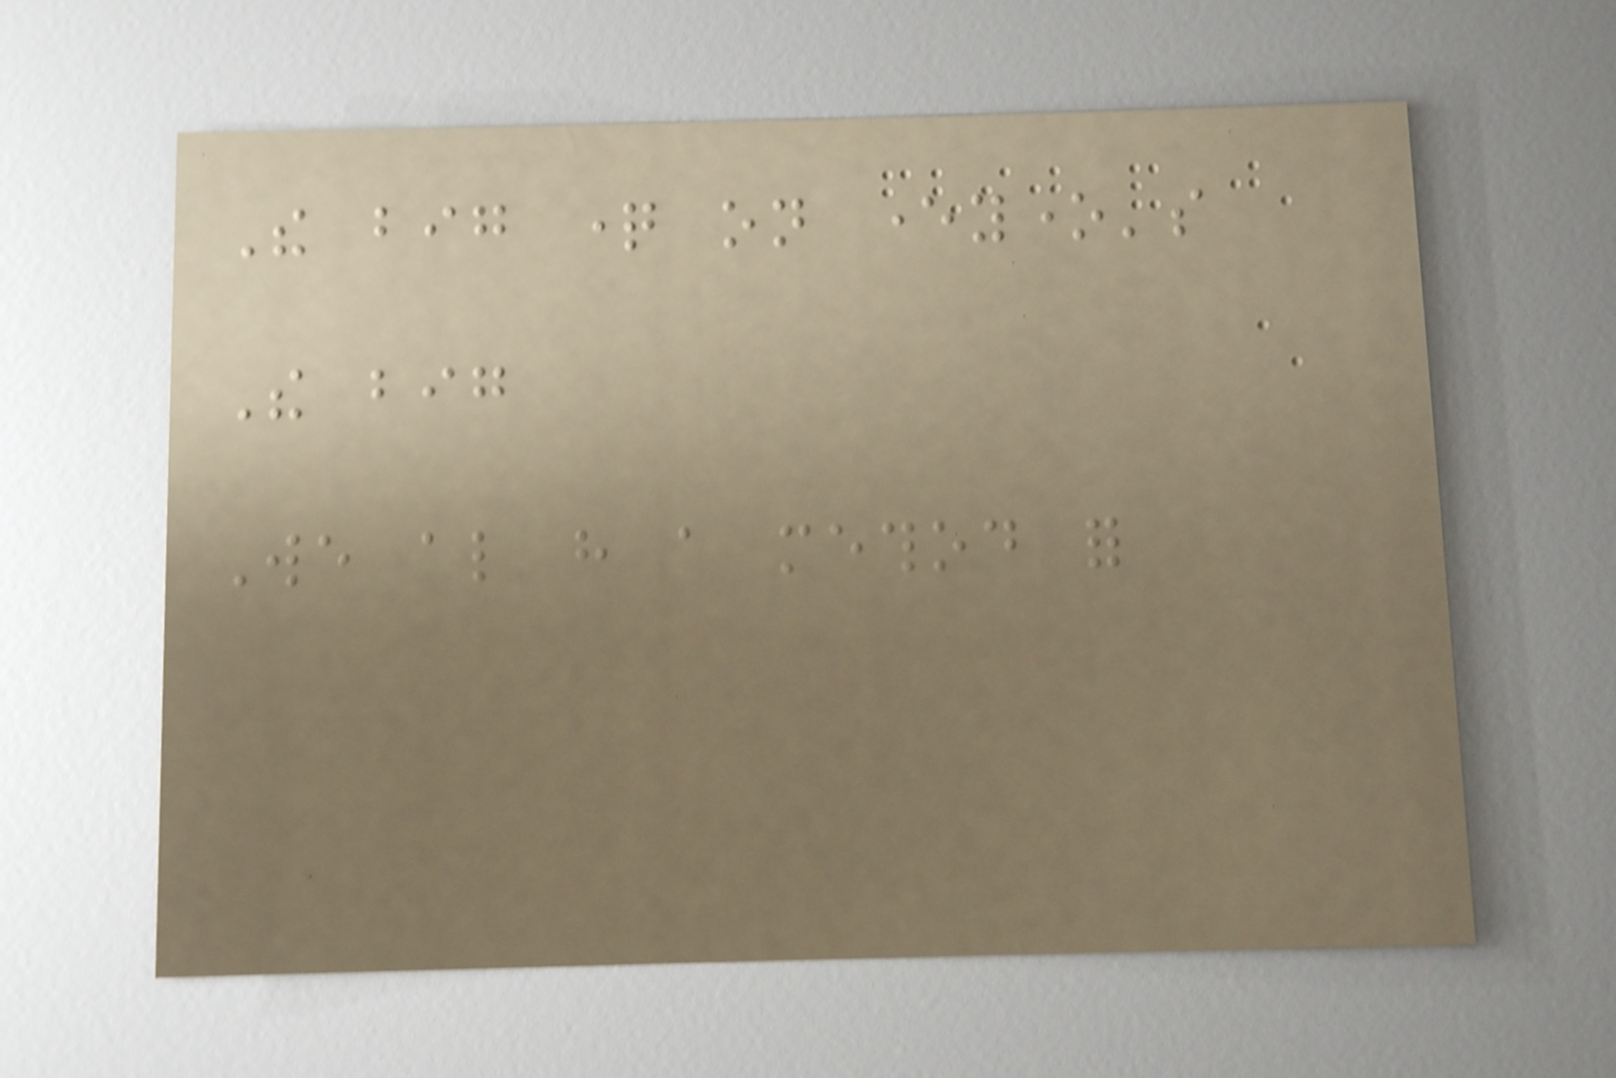The big question on everyone's
The big
We also have a method for
